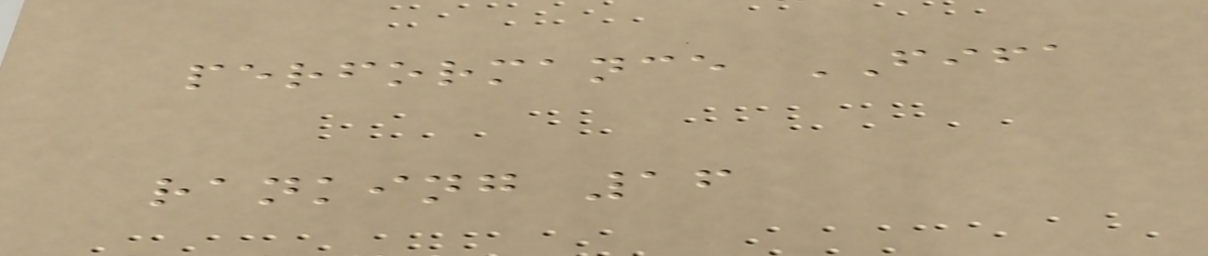performance FIFA
ranking 16
